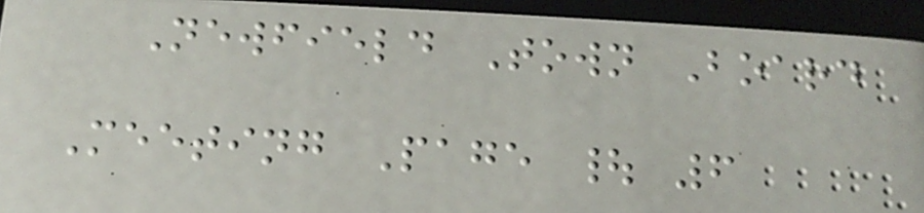Newfield Town Board
Meeting Page | 6
